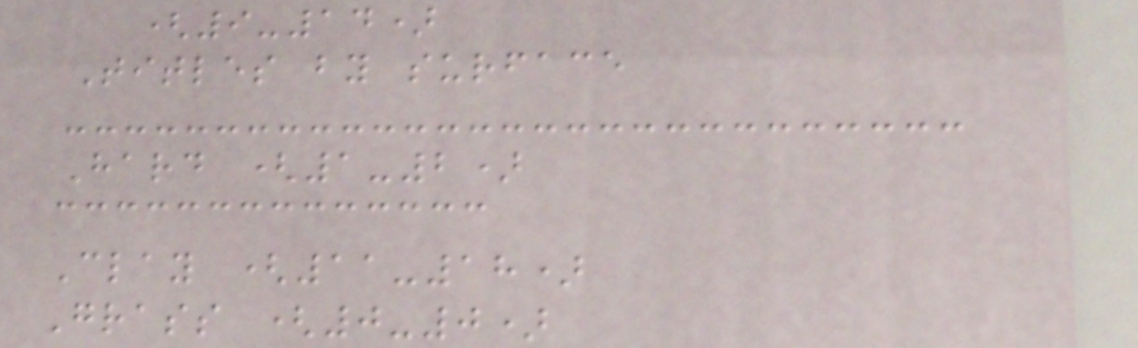(9-14)
Titles by surface
Hard (1-2)
Clay (11-18)
Grass (0-0)
